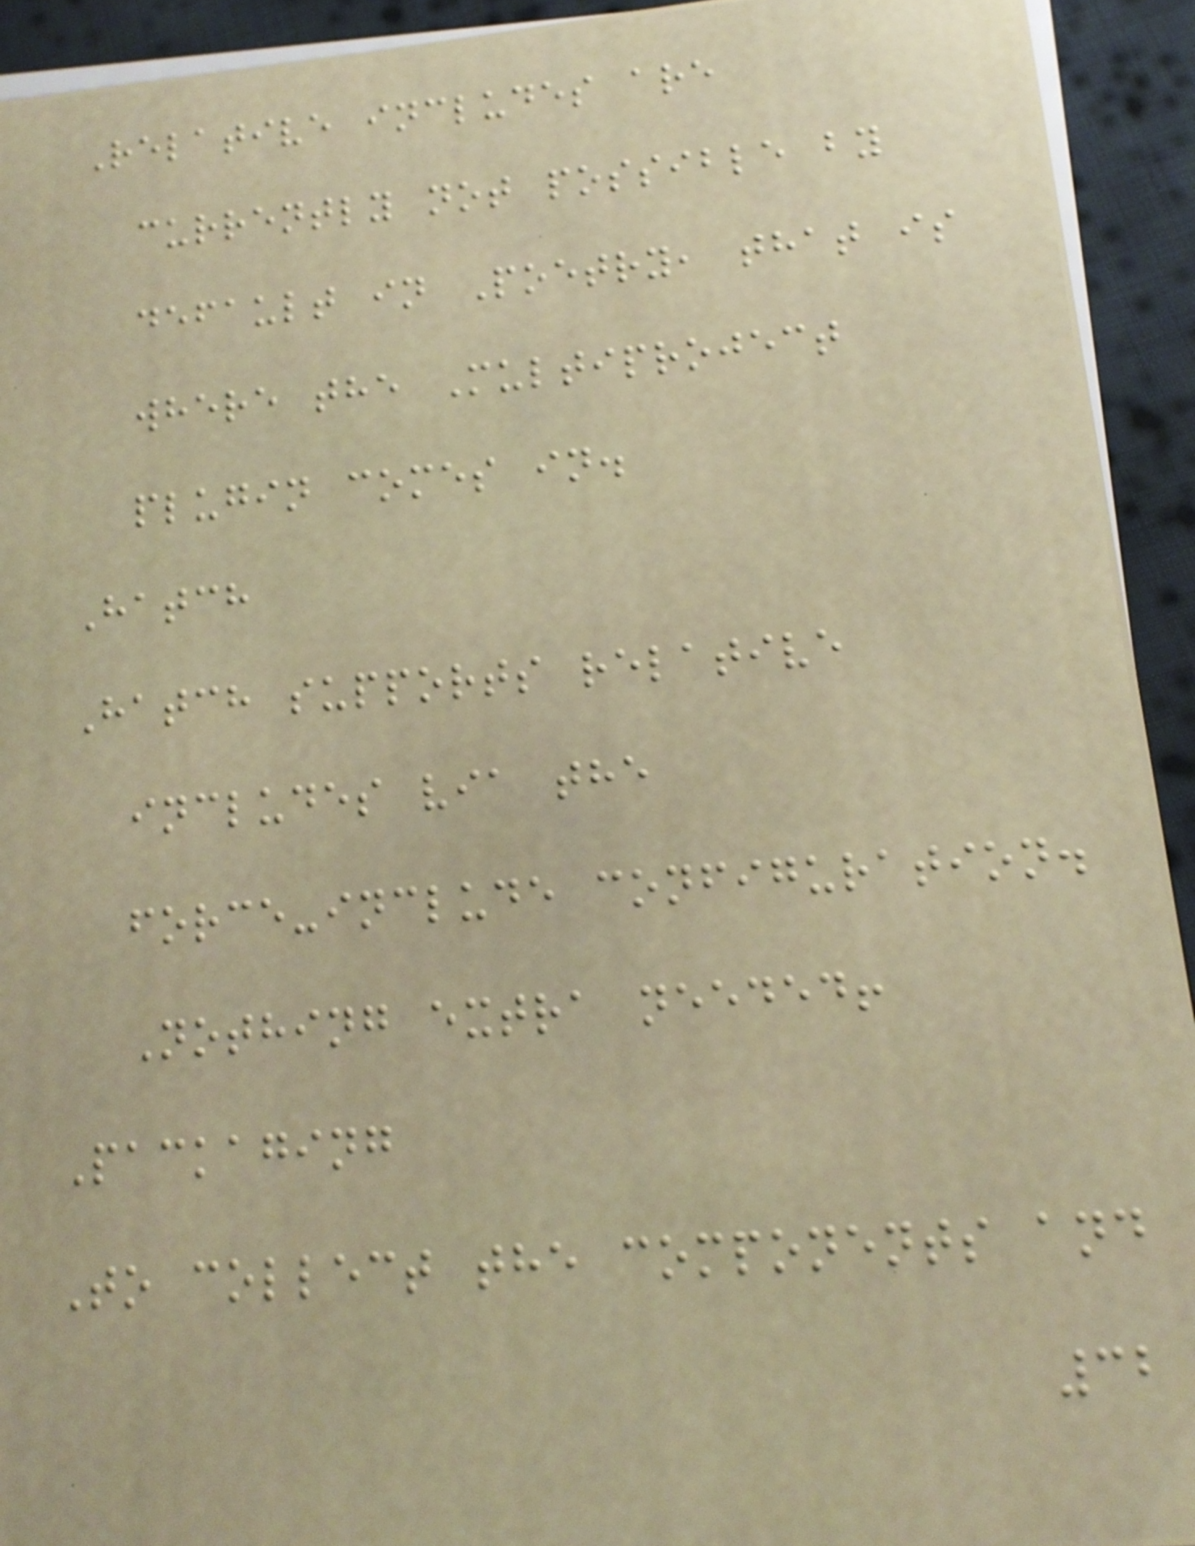Relative includes are
currently not possible by
default in Poetry, that is
where the Multiproject
plugin comes in.
Hatch
Hatch supports relative
includes via the
force-include configuration.
Nothing extra needed!
Packaging
To collect the components and
32
